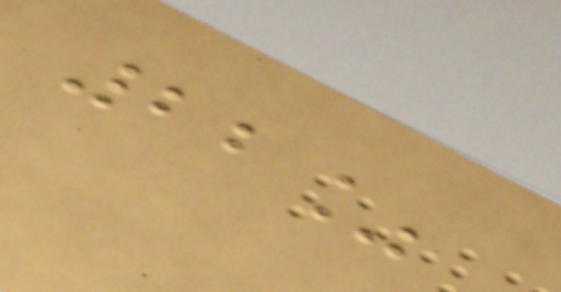22%
